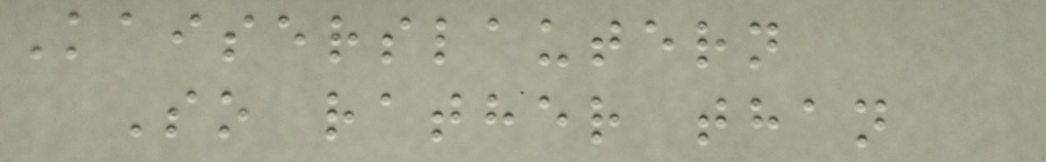Kaiserslautern
So rather than
